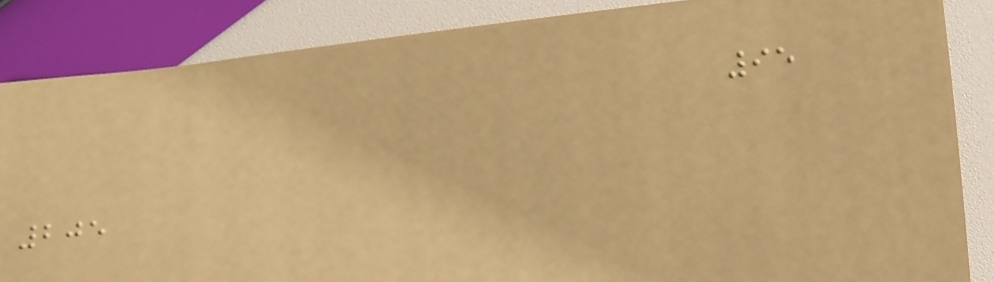95
205
